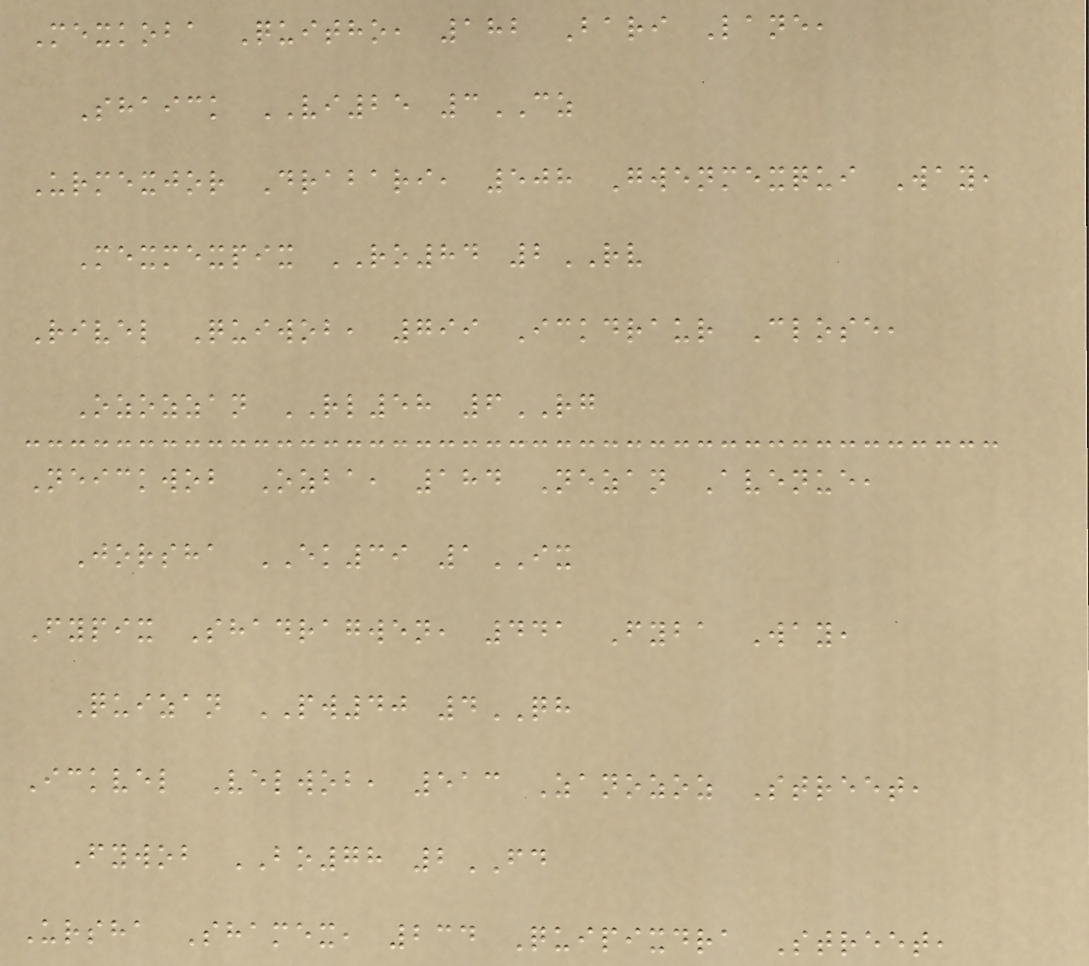Mexkoba Quitho, 182 Bari Lane,
Shaick VI25 3CZ
Urmexjor Drabari, 508 Gwenmexqui Way,
Mexmexpix RO84 2RV
Rivel Quiwob, 799 Ickdraur Close,
Ozozzan RL58 6RG
Neickwob Ozba, 184 Nezan Avenue,
Jorsha EK39 1IX
Fypix Shadragwen, 441 Fyba Way,
Quizan PW40 4QH
Ickvel Velwob, 513 Zanozoz Street,
Fywob BO78 2FD
Ursha Shamex, 234 Quipixdra Street,
